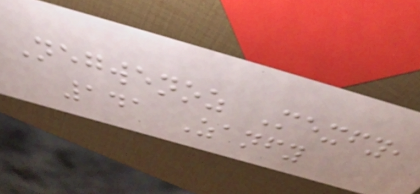Negwenoz Mexfy,
141 Zanfy
